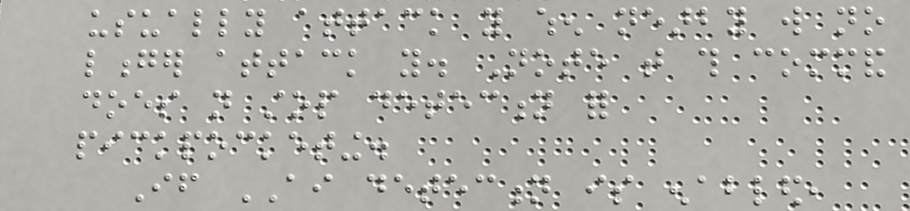usually attack you when nearby will no
longer attack you. Note that this command
does not stop detection for
pickpocketing.
If AI detection is enabled,
